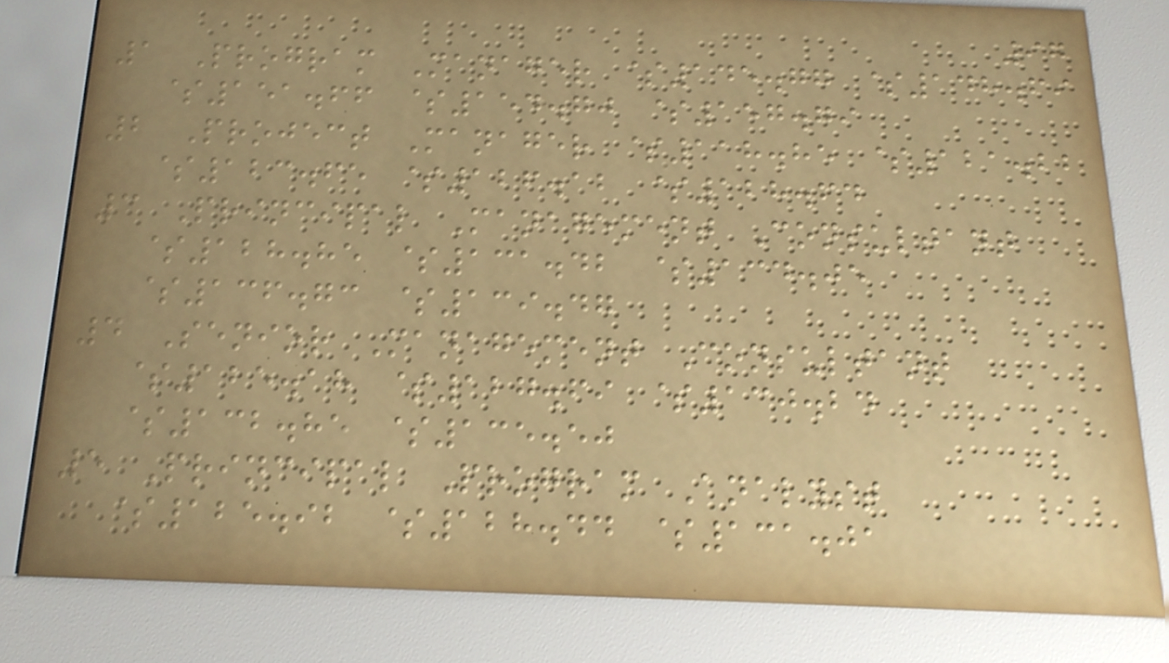97
1 Program Manager $145.77 $148.69
$151.66 $154.70 $157.79
2 Project Manager $118.85 $121.22
$123.65 $126.12 $128.64
3 Principal Management Consultant
$128.85 $131.42 $134.05
$136.73 $139.47
4 Senior Management Consultant
$125.18 $127.69 $130.24
$132.85 $135.50
5 Principal Program Analyst
$125.92 $128.44 $131.01
